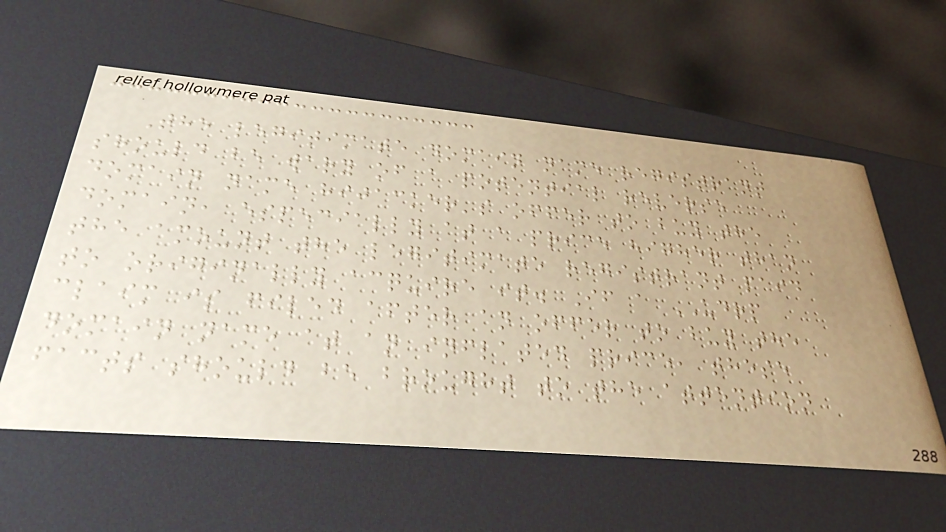The legitimate domain name registrant
should be wary of a potential reverse
domain name hijacker's offer to buy the
domain, especially at a price higher than
the amount the legitimate registrant paid
to originally acquire it. If a UDRP
claim is filed after an offer to buy the
domain name at an inflated price, these
facts should be brought to the attention
